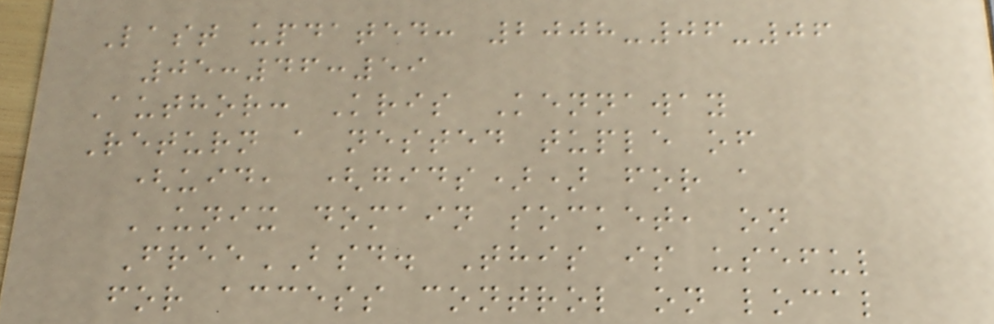Last updated: 2008-06-06
05:46:59
Author: Kris Kennaway
Return a nested tuple of
(uid, (gids)) for a
UNIX domain socket, on
FreeBSD. This is useful
for access control on local
